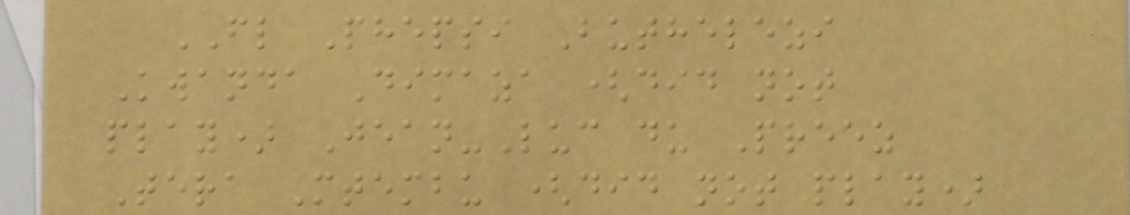FL Phepsi Buthelezi
Kwanda Dimaza (did not
play) Jean-Luc du Preez
Tera Mtembu (did not play)
